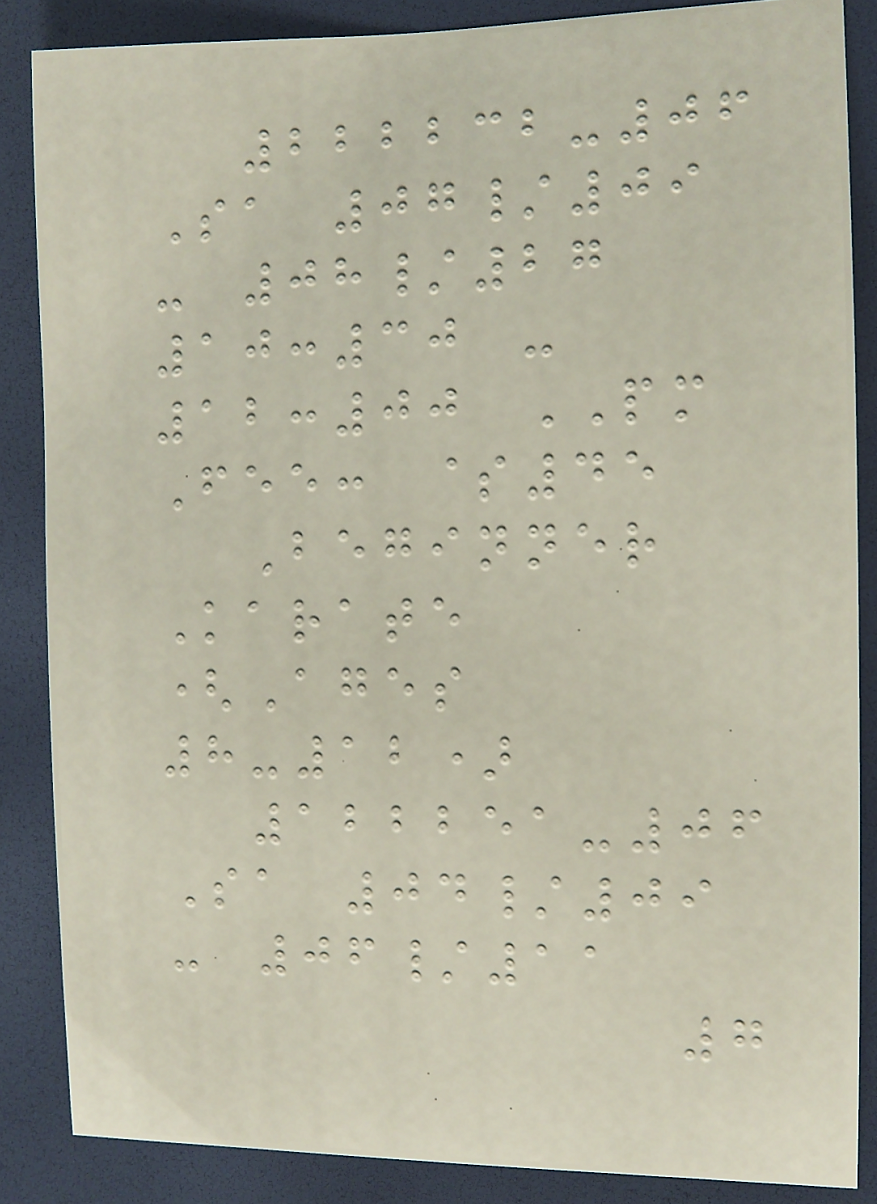222232-06
Sa 07/09
- 08/27
10:30 -
12:00 PM
Fee: $45
Beginner
Karate
(Ages
8-12)
122251-06
Sa 04/09
- 06/11
7
